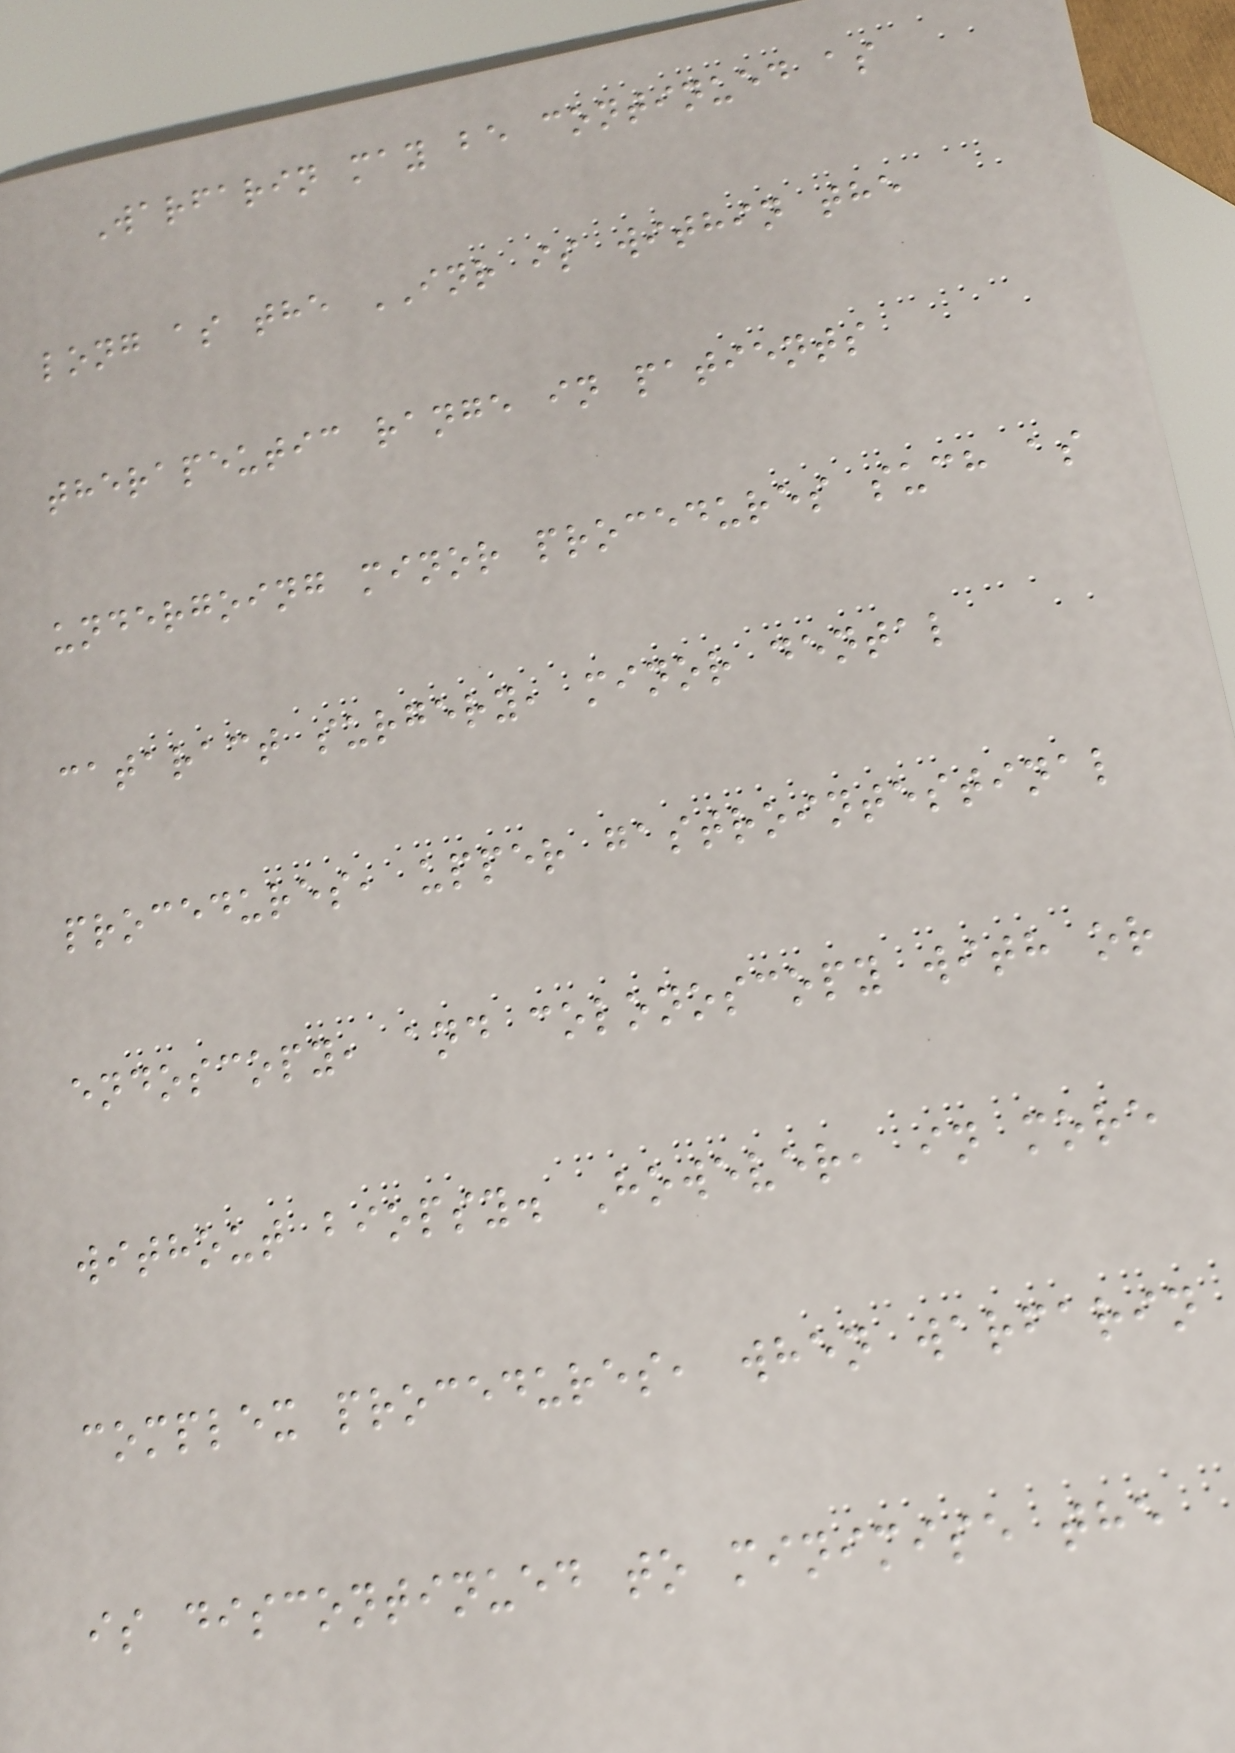Warfarin may be continued as
long as the INR is within the
therapeutic range in patients
undergoing minor procedures such as
cataract surgery, minor dental
procedures, upper gastrointestinal
endoscopy, and colonoscopy with or
without biopsy. However, in more
complex procedures, when warfarin
is discontinued to minimise the
